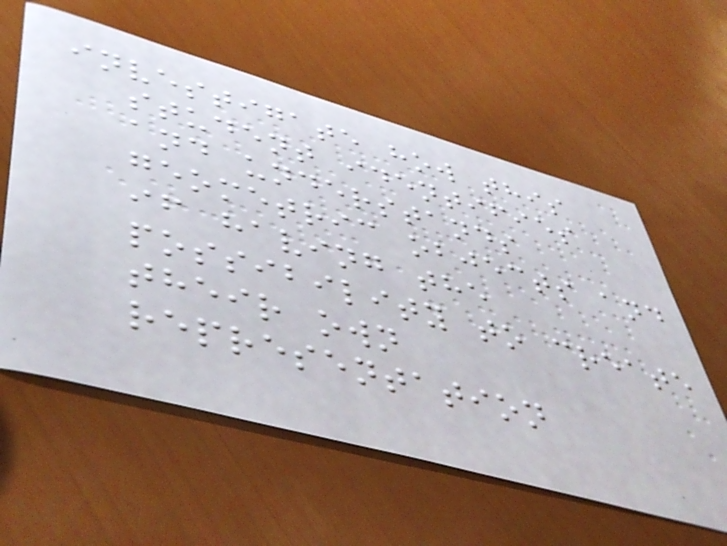investigate how this
student identifies
and understands
geometric objects and
if having the
possibility to create
their own
representation
